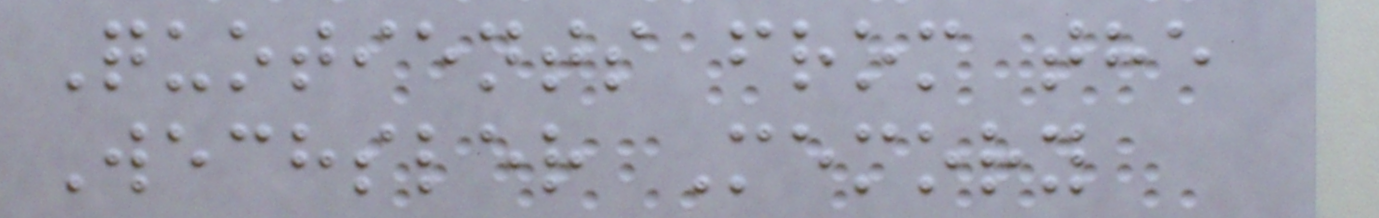Quotients from the
Wechsler Memory
